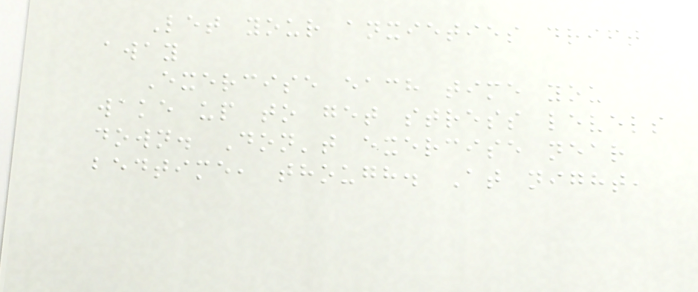Let your anxieties drift
away
Exercise each time you
wake up to get stress levels
down. Don't exercise near
bedtime, though. At night,
